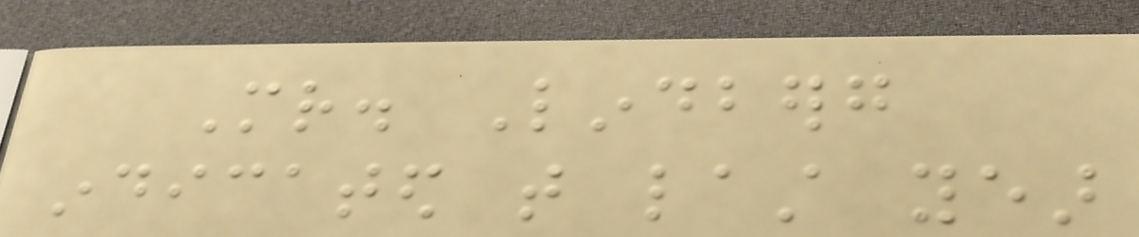Mr. Lindberg
indicated that last year
